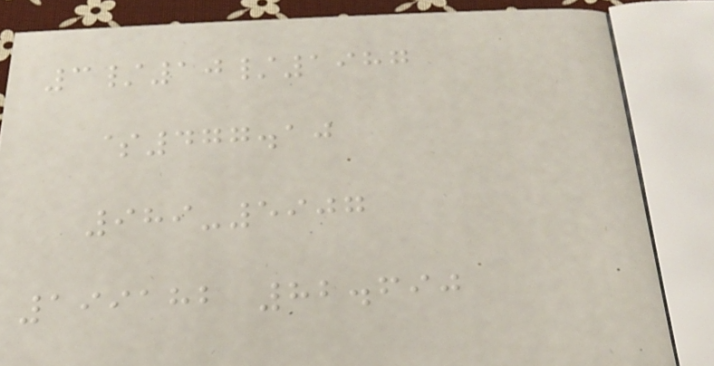3/10/1987
$477.10
989-5907
199182 82.690
